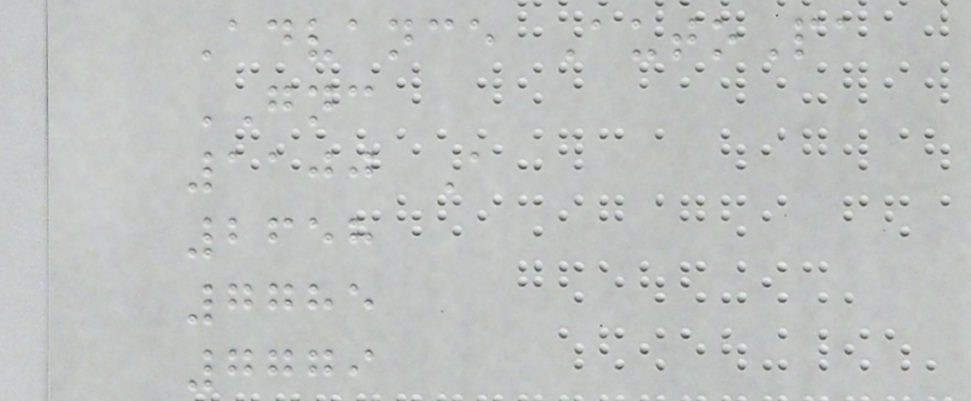Advance AutoPa
GNC
1100 A
2658
7785
7779
